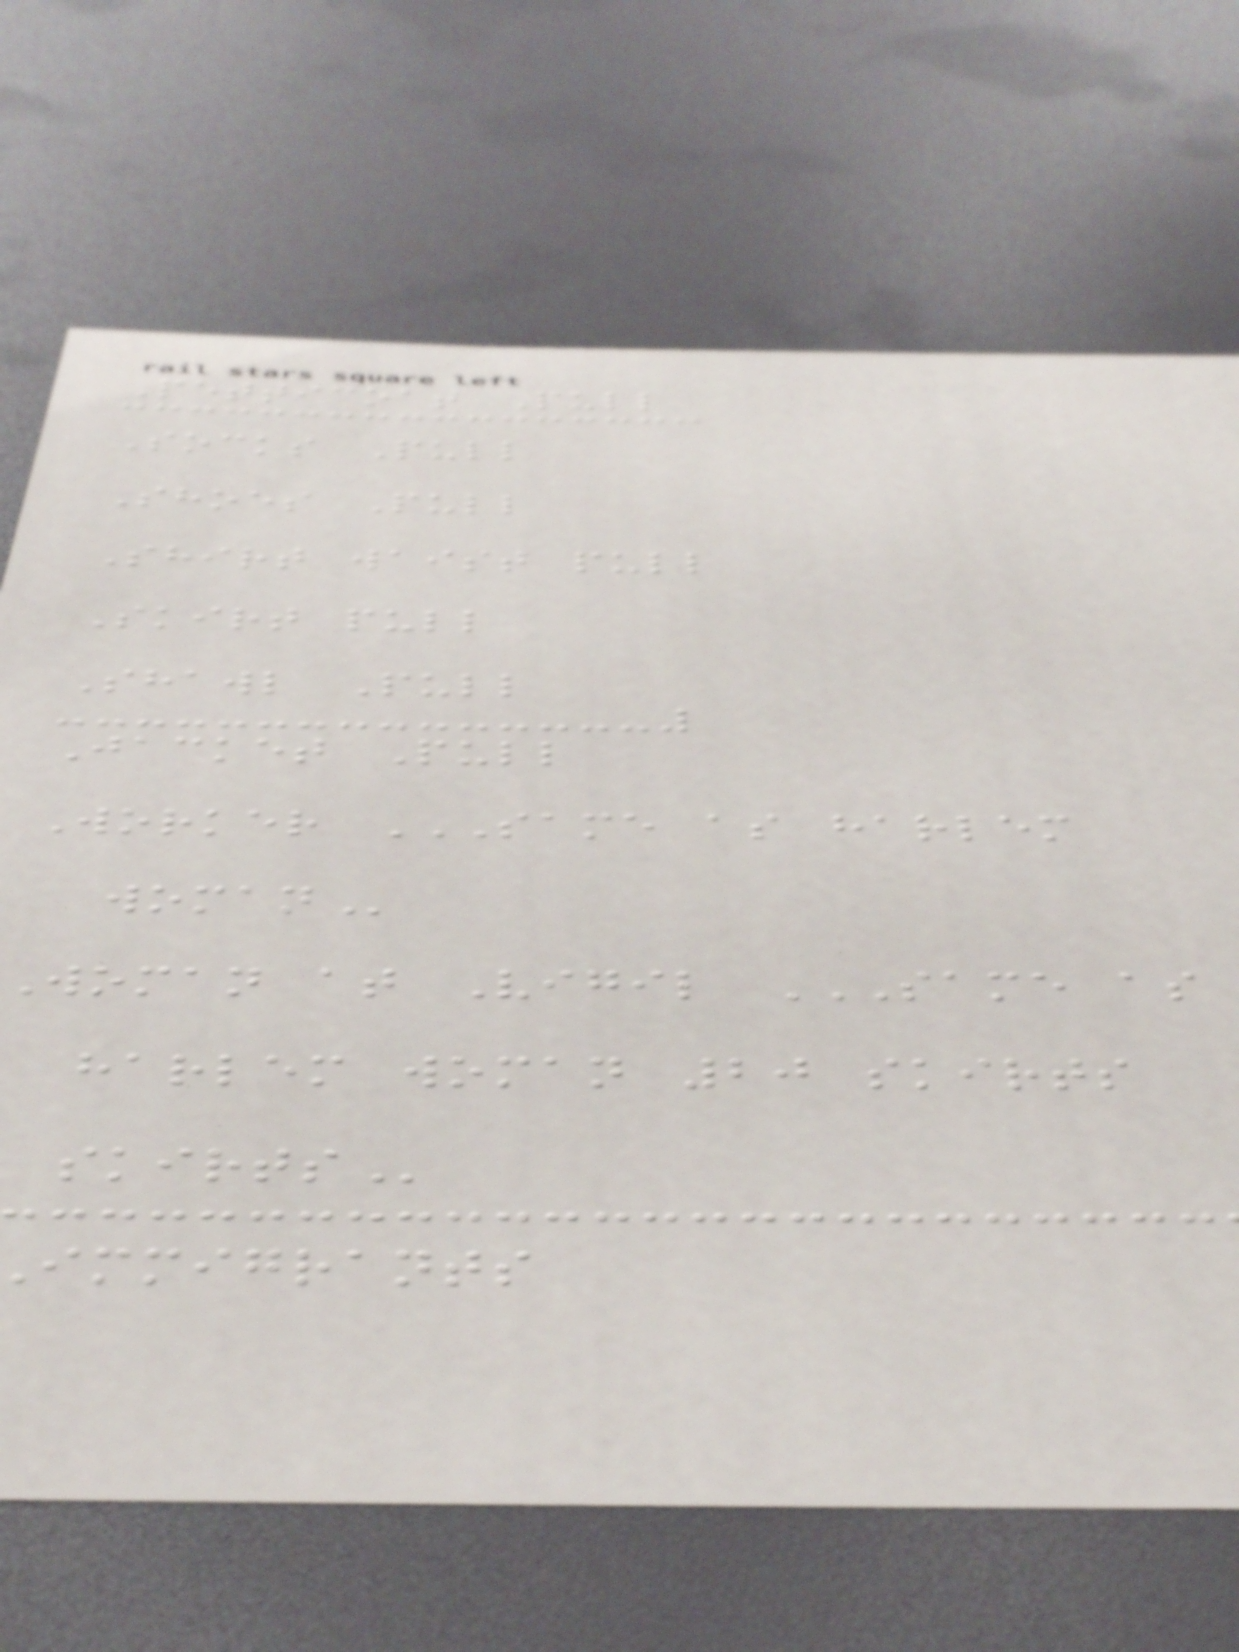Petticoat Pull
Socks Pull
Shoes Pull
Shirt waist pull
Skirt pull
Shawl Pull
Jacket Pull
Worker SAME AS HARLEM
harlem woman 20 skirts
immigrants
